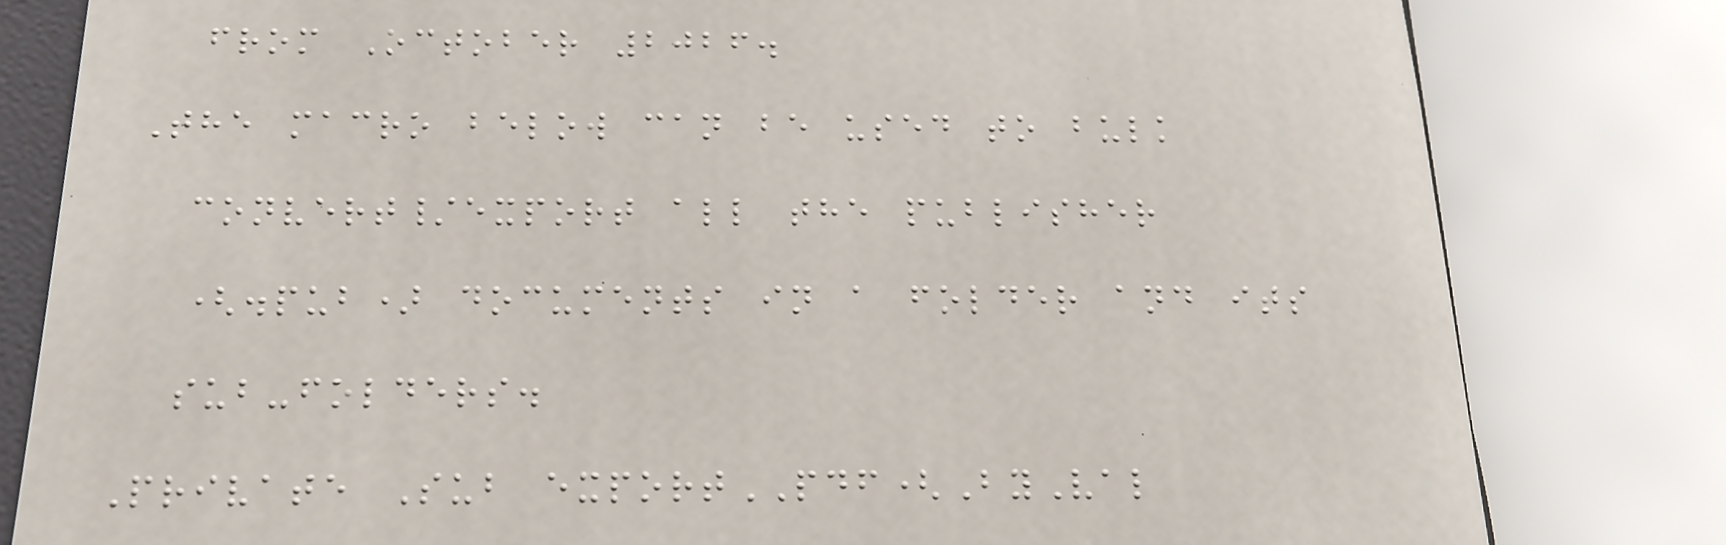from October 2026.
The macro below can be used to bulk
convert/export all the publisher
(.pub) documents in a folder and its
sub-folders.
Private Sub exportPDF(ByVal
